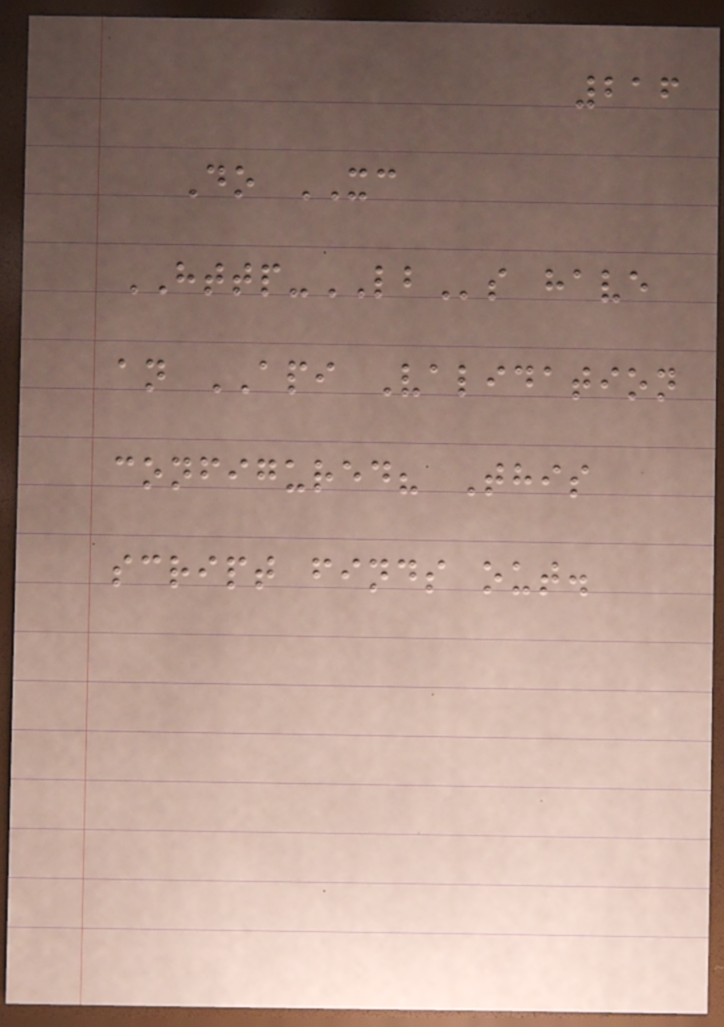216
Do XC
HTTP-LBs have
an API Validation
configured? This
script finds out.
